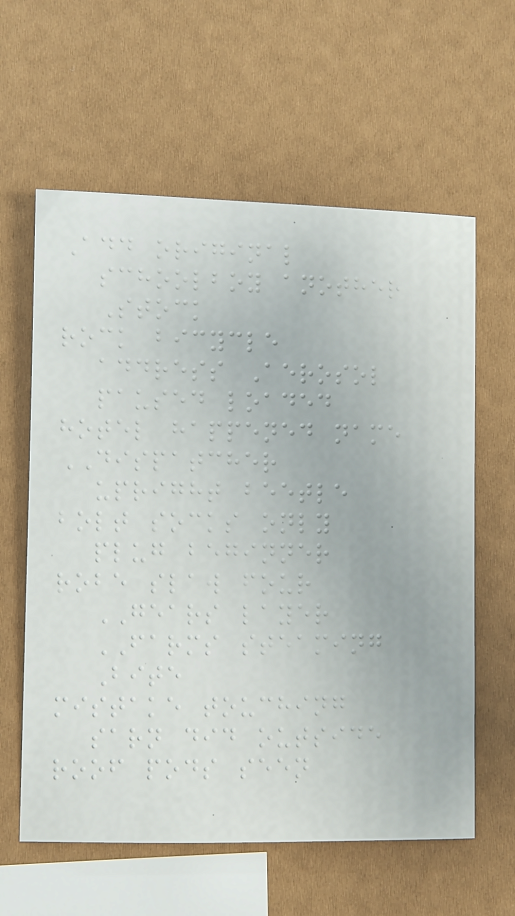Add original
schoolboy another
Stock
rock bicycle
address Aerosol
paused loaded
hotel happened name
DISPATCHER
upright beetle
bolt socks only
plug beginner
robe slaw four
GEARS layer
FARMS steaming
Bite
mistake touching
sarn did outside
roof pods seen
